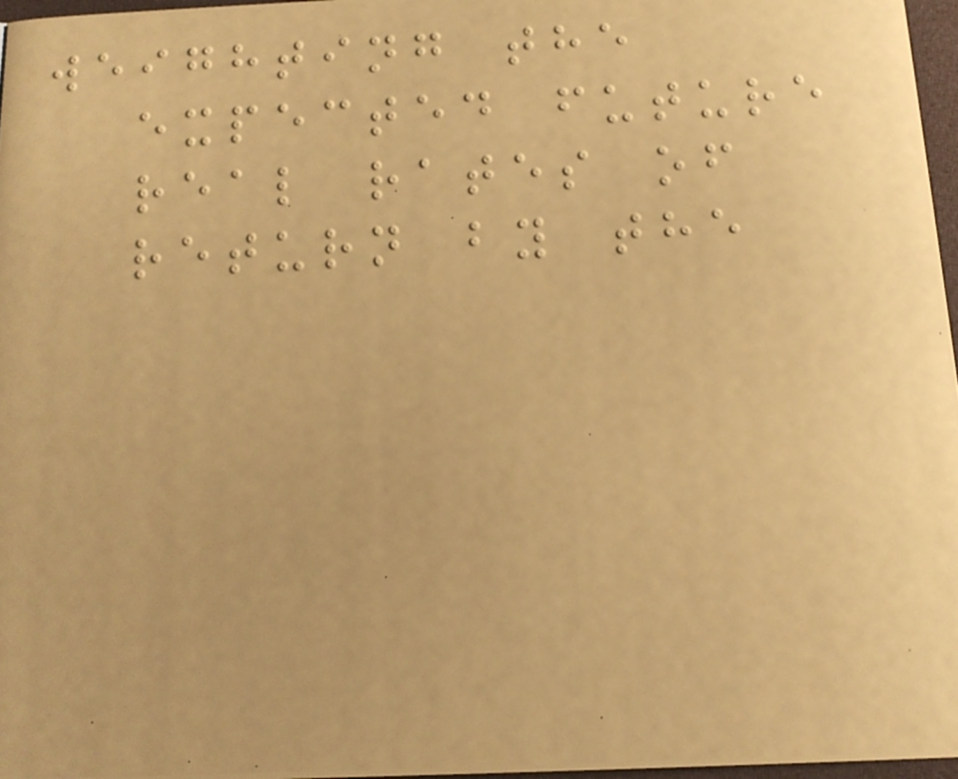weighting the
expected future
real rates of
return by the
